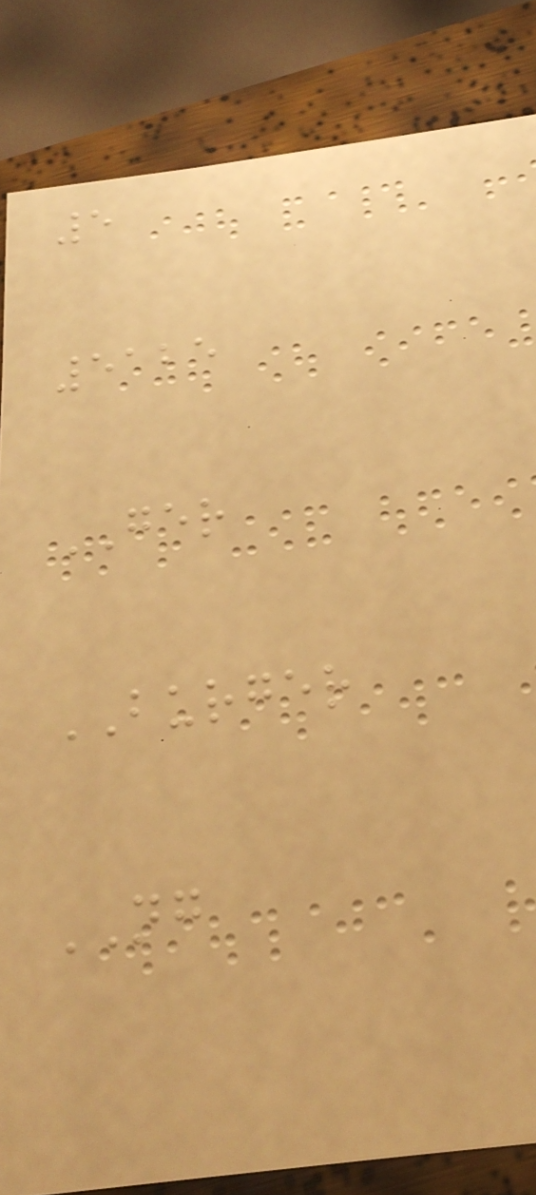5
5125
GER
BURGER
NG
